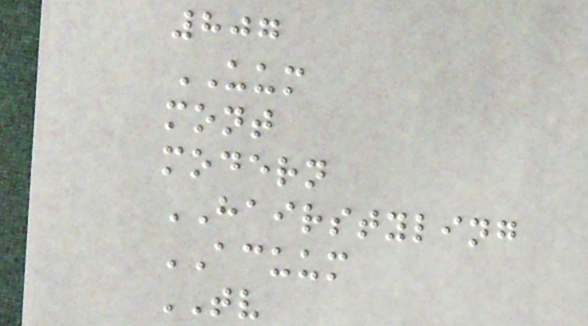807
UUM
mont
modern
HAIRSTYLING
ACUUM
TV
